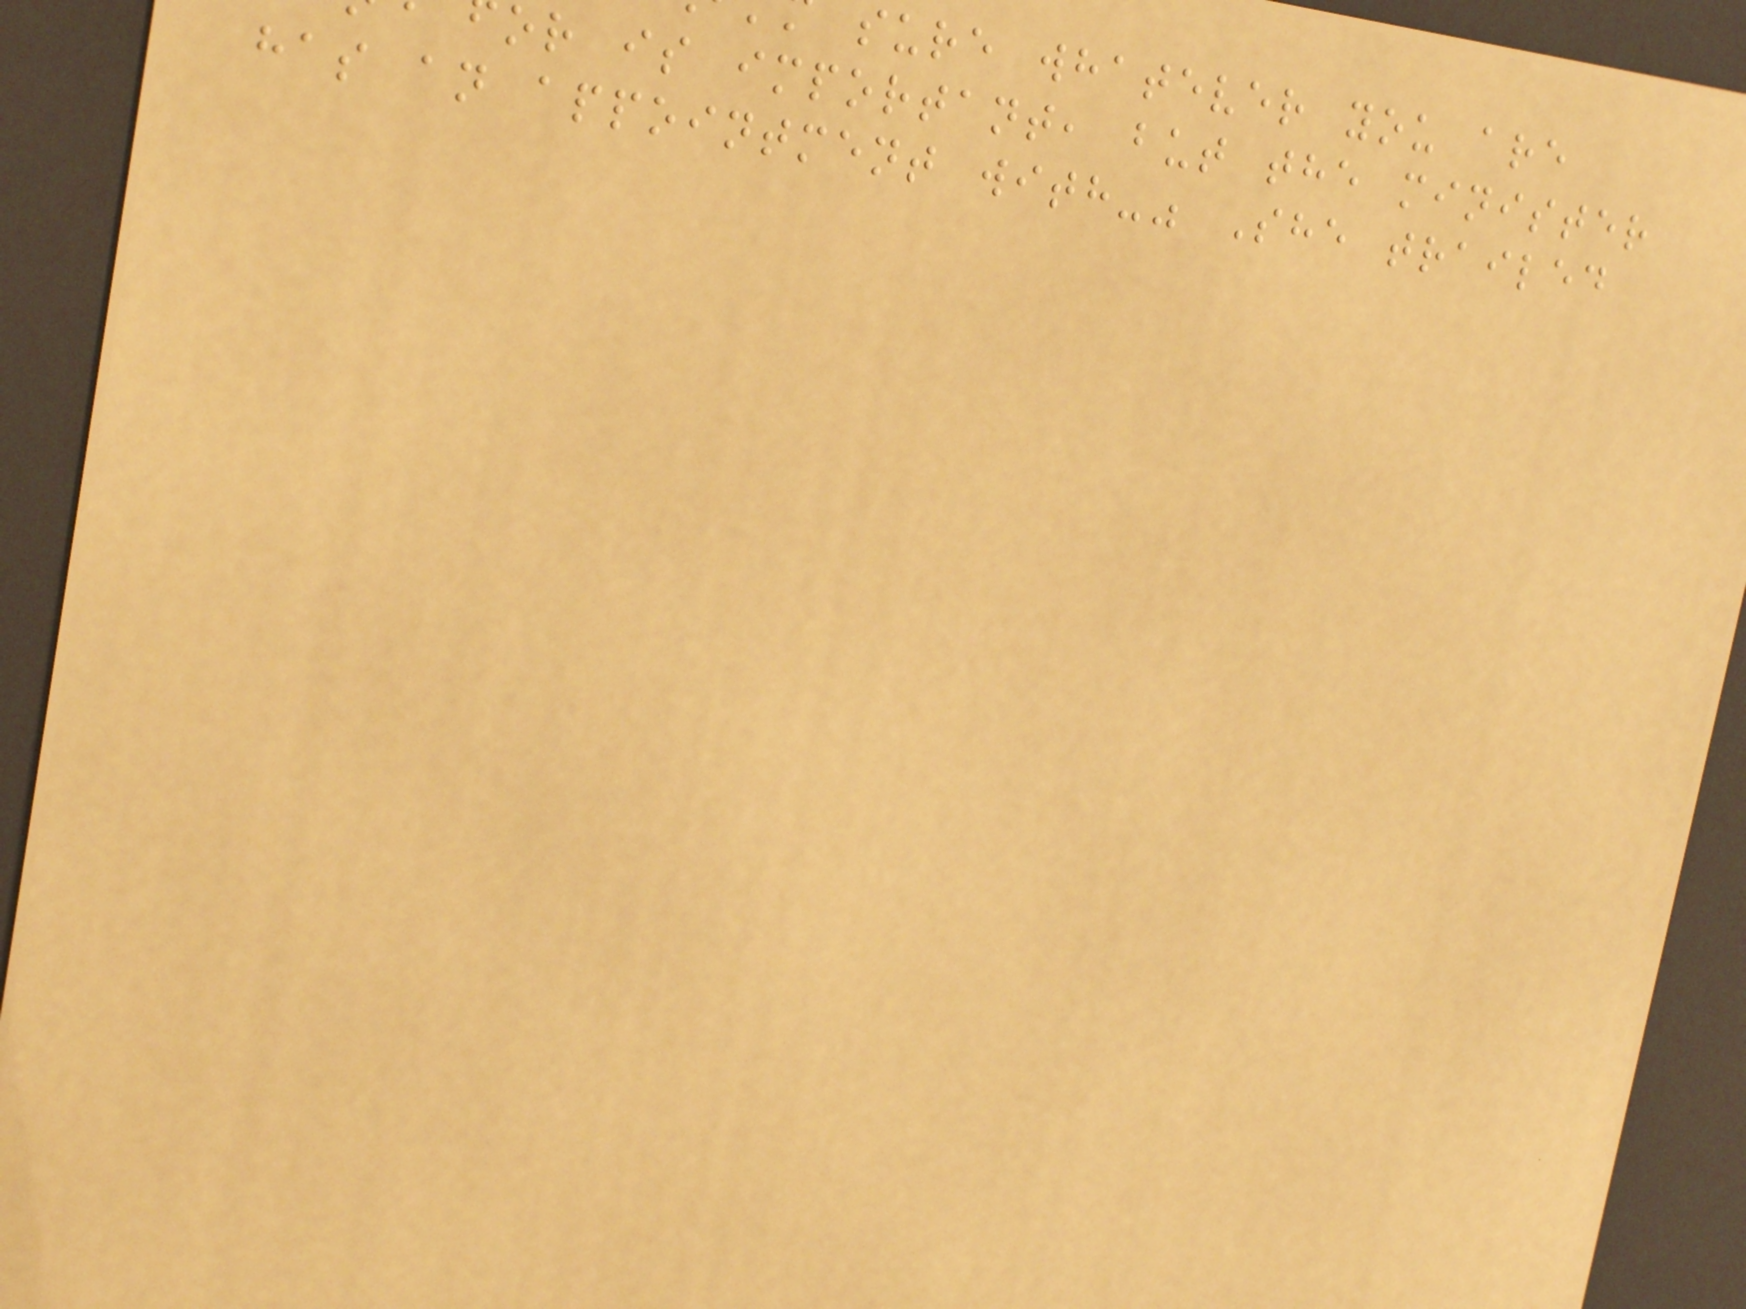sure whatever you are
or is important, but the minister
has an appointment with-" She trailed
